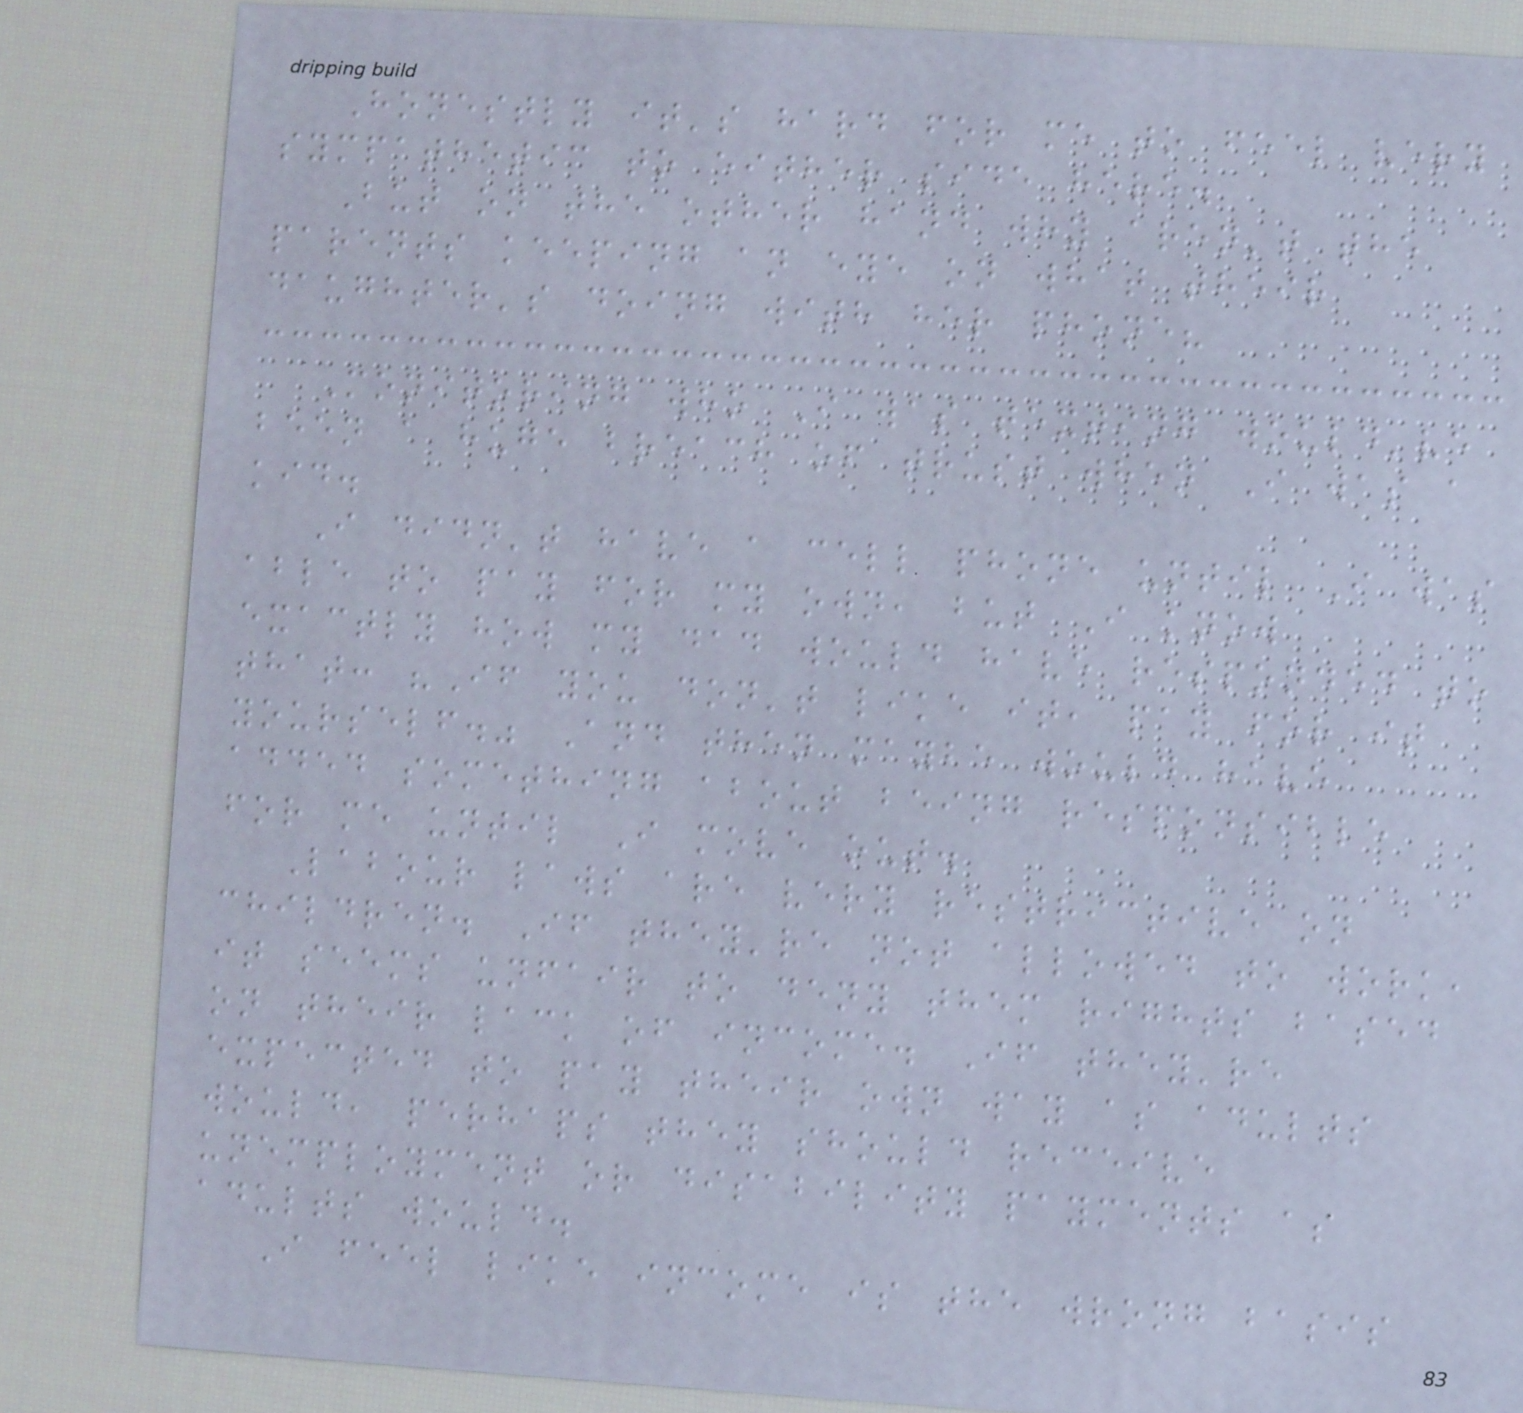Honestly it's hard for me to feel very
sympathetic to either side here.
But on the other hand why aren't the
parents keeping an eye on what their
daughter's doing with her phone?
Monitoring who I was texting would've
been a huge breach of trust when I was a
kid.
I didn't have a cell phone until I was
able to pay for my own, but I know
exactly how my dad would have responded to
that: "If you don't like it, pay for it
yourself." And then maybe would have
added something about being responsible
for me until I move out.
Labour laws are very restrictive on
children. If they're not allowed to work,
it seems unfair to deny them rights based
on their lack of income. If they're
expected to pay their own way as adults
would, perhaps they should receive
unemployment or disability payments as
adults would.
I feel like income is the wrong basis
